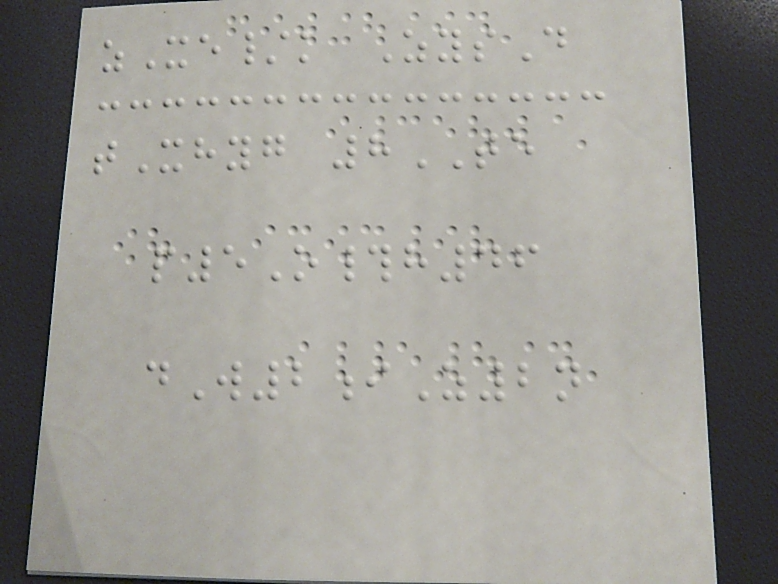zXe/k ZysD
tXhyg 8TE
p5O#h46
dW2iZ2n
